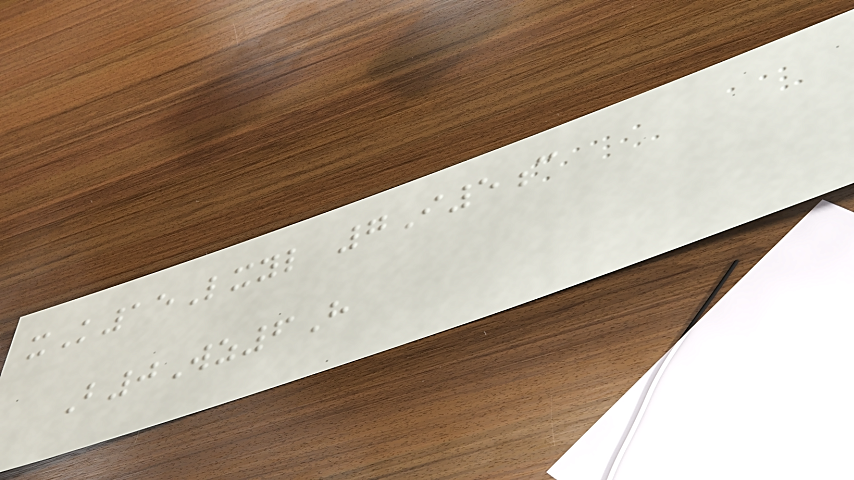xK15Lxyl 7I5c
B0Wz6H
